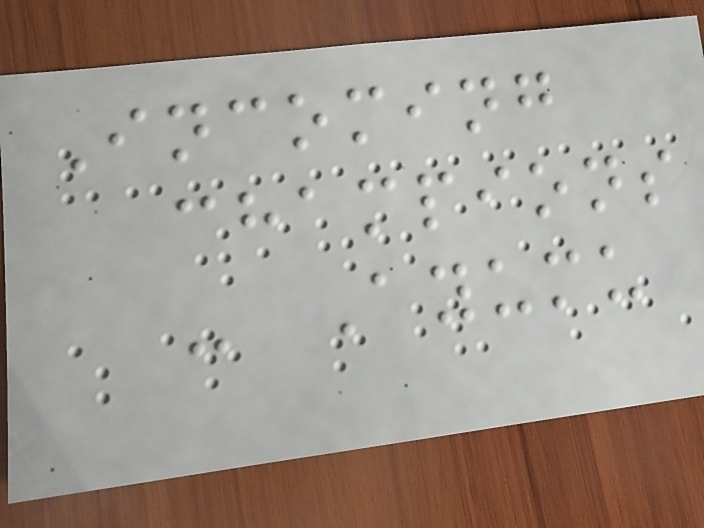Incoming
champions
- Ayumu
